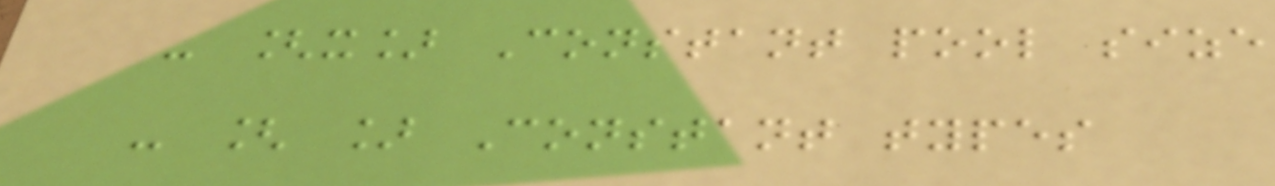- [x] Constant pool size
- [ ] Constant types
